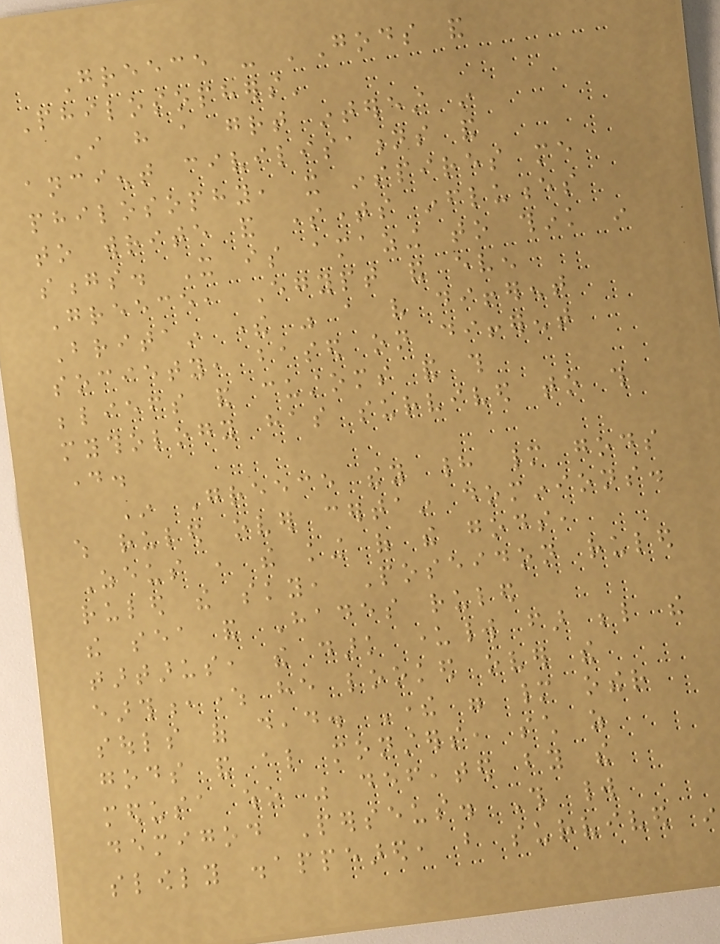Greece - 'Gods and
Philosophers'
I have a great interest in
ancient civilisations and
philosophy, it inspires me
to write and sometimes influences
songs. It is amazing to think in
Greece, Egypt and even
Britain there was a very different
society, based on different
beliefs and customs and this
mythology has survived to this
day.
In Greece they had many gods
which ruled over certain dominions.
Zeus , the king of the gods,
ruled the sky, Poseidon ruled
the sea and Hades ruled
tartarus, the dark underworld far below the
earth,where he looked over the
souls of dead. There were many other
gods and also monsters, such as
medusa who was defeated by the
demigod Perseus. This world
slowly disappeared, but survived in
